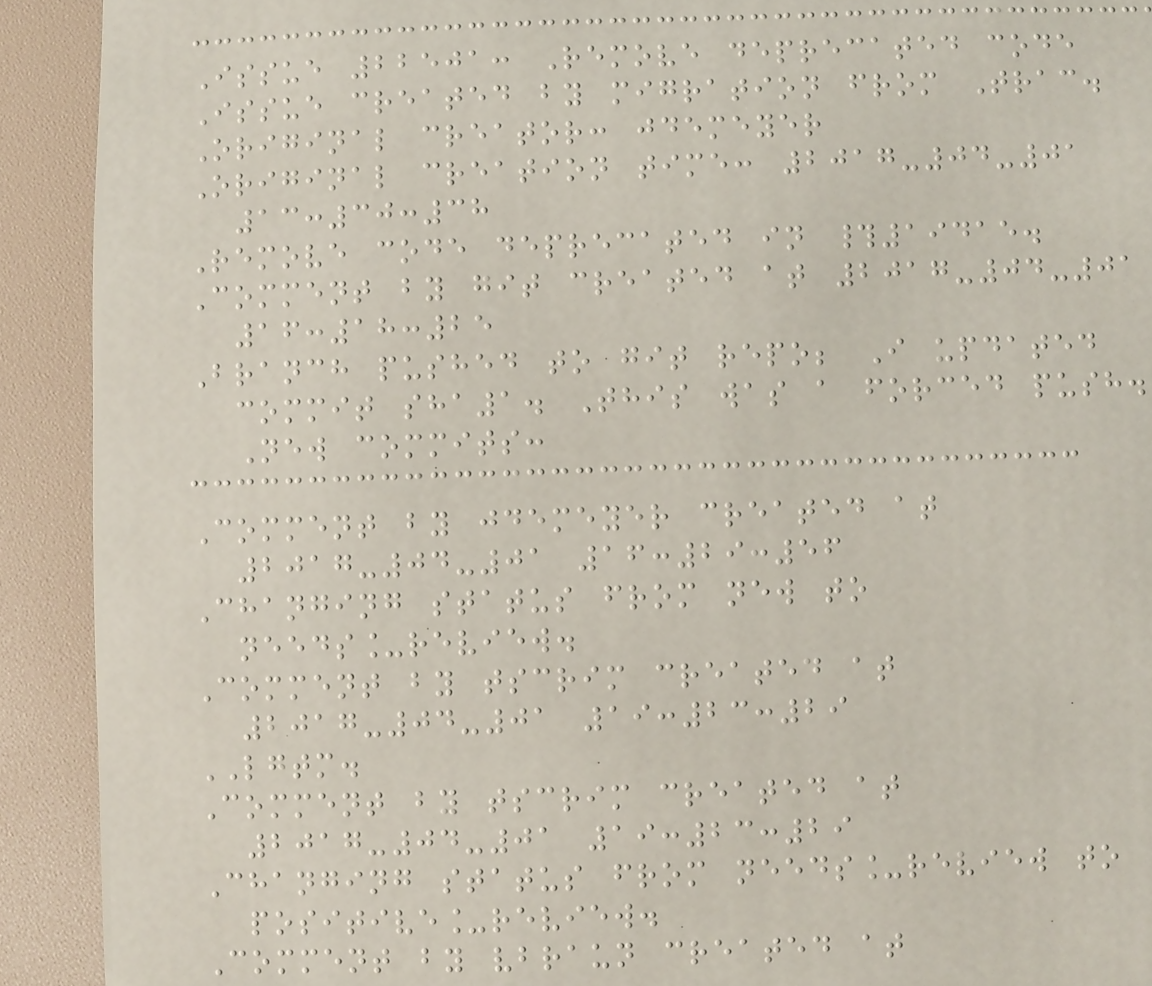Issue 22501: Remove deprecated code
Issue created by migration from Trac.
Original creator: jdemeyer
Original creation time: 2017-04-01
13:30:38
Remove code deprecated in #19415.
Comment by git created at 2017-04-01
16:18:25
Branch pushed to git repo; I updated
commit sha1. This was a forced push.
New commits:
Comment by jdemeyer created at
2017-04-01 16:29:56
Changing status from new to
needs_review.
Comment by tscrim created at
2017-04-01 19:23:29
LGTM.
Comment by tscrim created at
2017-04-01 19:23:29
Changing status from needs_review to
positive_review.
Comment by vbraun created at
